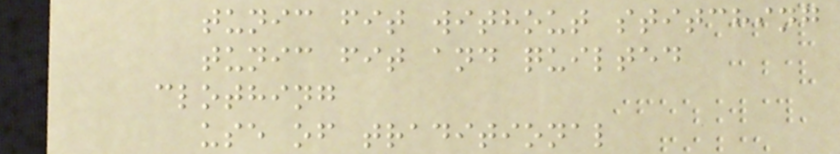tunic fit without stitching
tunic fit and quilted
clothing
use of traditional
